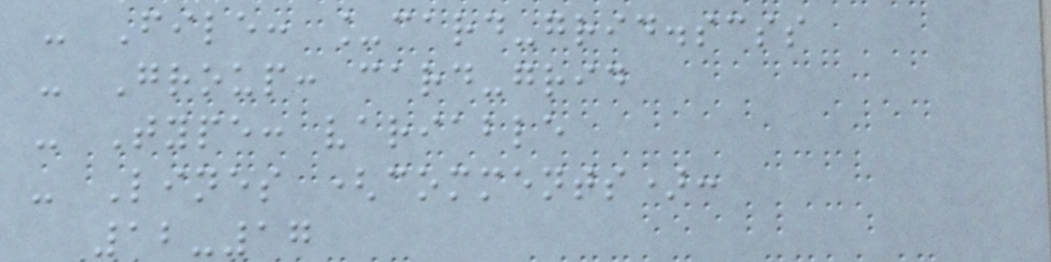- File: _card-grid.scss
- Group: card-grid
- Type: variable
- Lines (comments):
12-17
